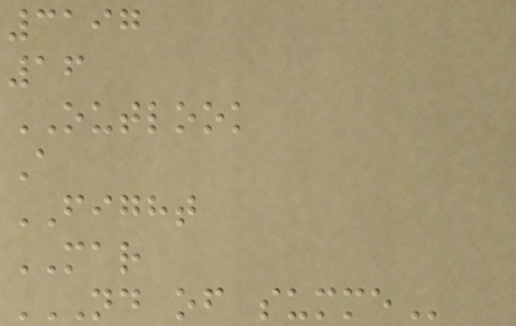3197
16
OUTLOOK
A
FIGHT
MAR
ND OF SUMME
